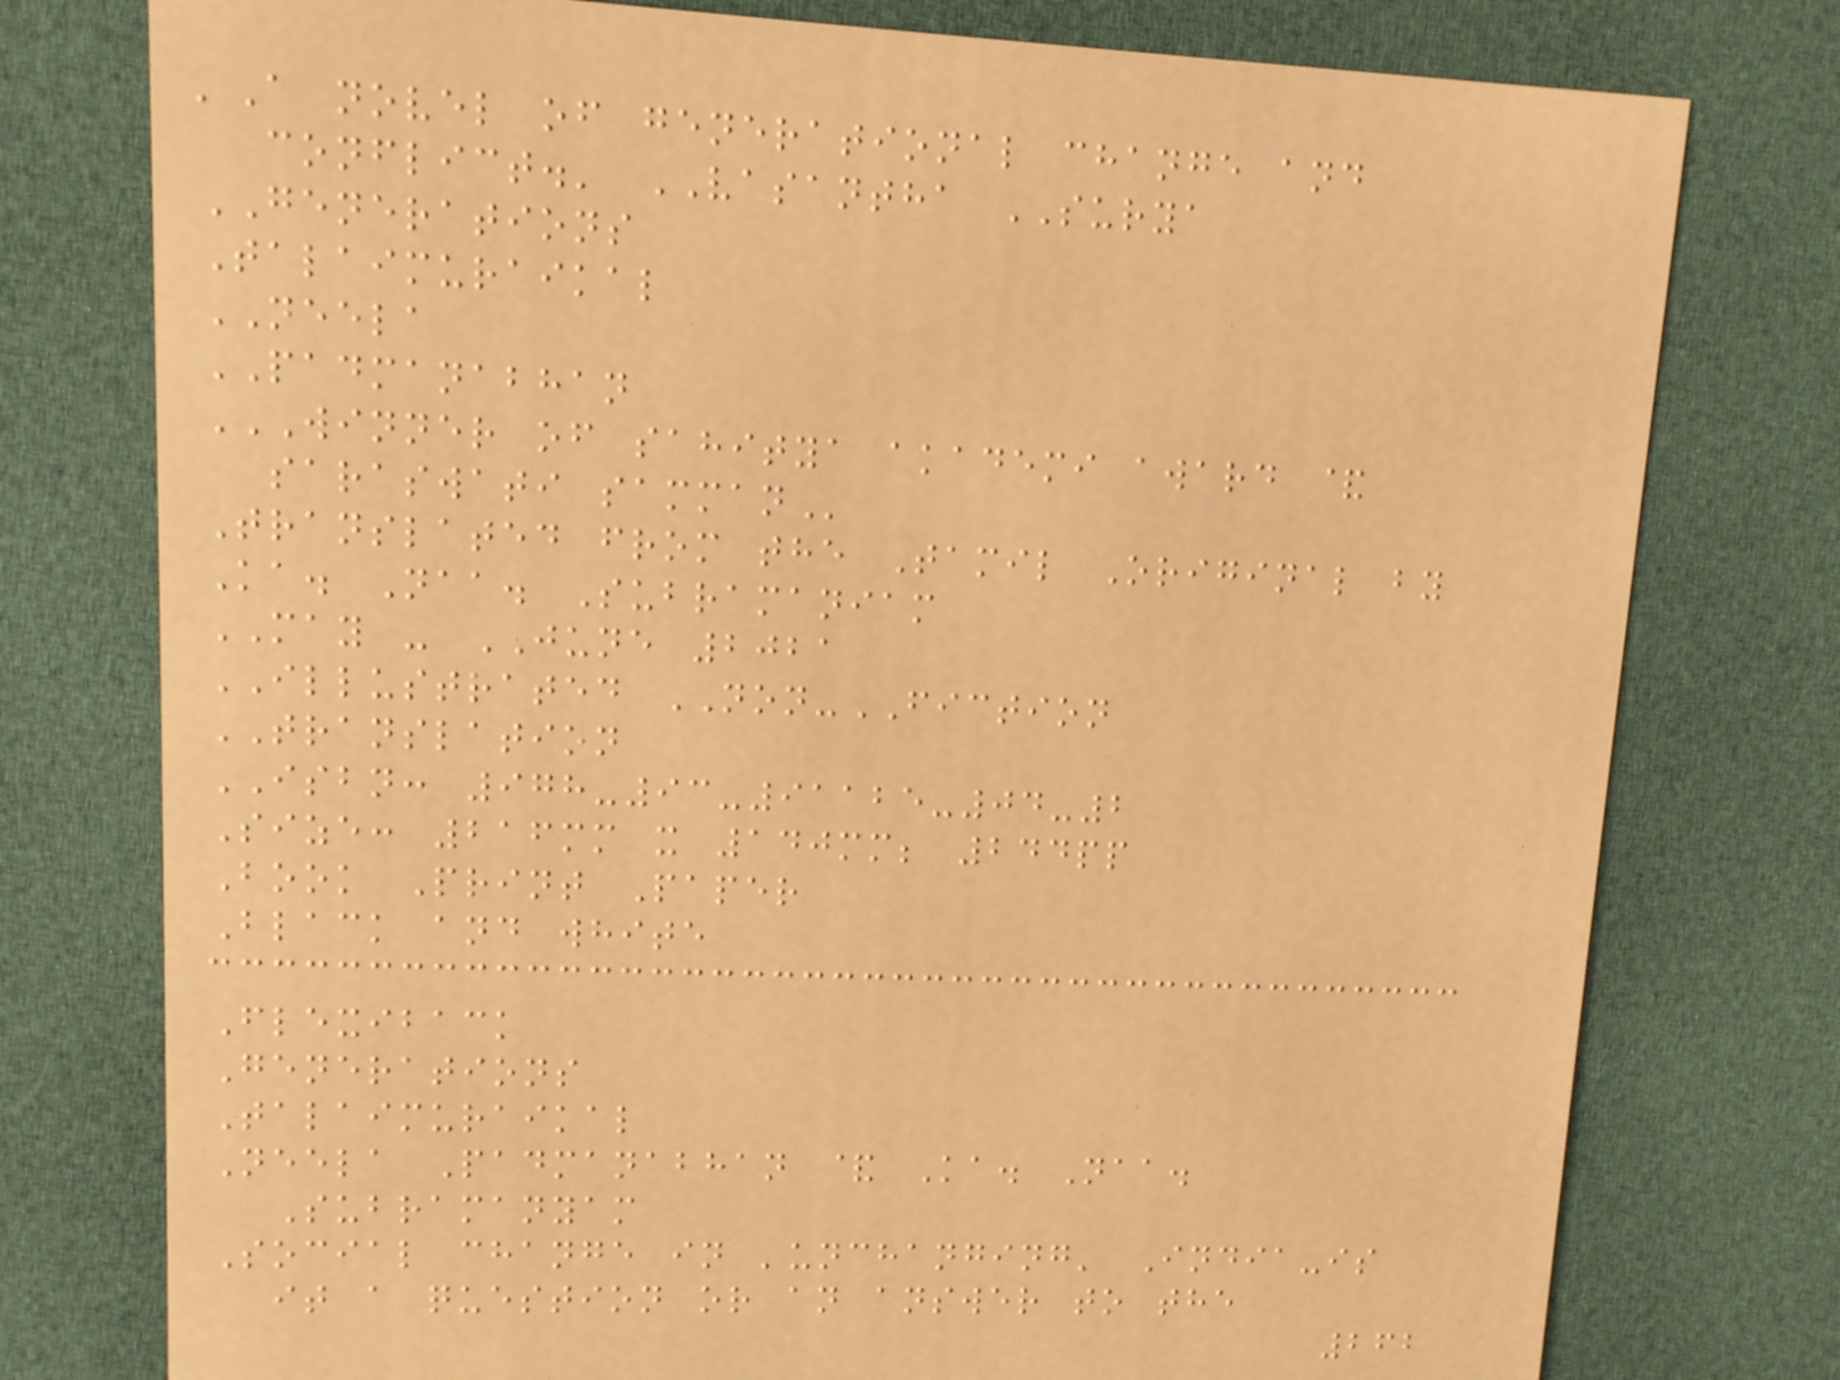'A novel of generational change and
conflict.' VASANTHA SURYA
GENERATIONS
Talaimuraikal
NEELA
PADMANABHAN
WINNER OF SAHITYA AKADEMI AWARD &
SARASWATI SAMMAN
Translated from the Tamil Original by
Ka. Naa. Subramaniam
MAY - JUNE 2021
ILLUSTRATED NON-FICTION
TRANSLATION
ISBN: 978-93-91125-04-2
Size: 216mm x 140mm; 244pp
Book Print Paper
Black and white
Flexiback
Generations
Talaimuraikal
Neela Padmanabhan & Ka. Naa.
Subramanyam
Social change in 'unchanging' India-is
it a question or an answer to the
262
